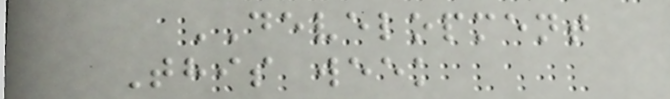DEVELOPMENT
This week
